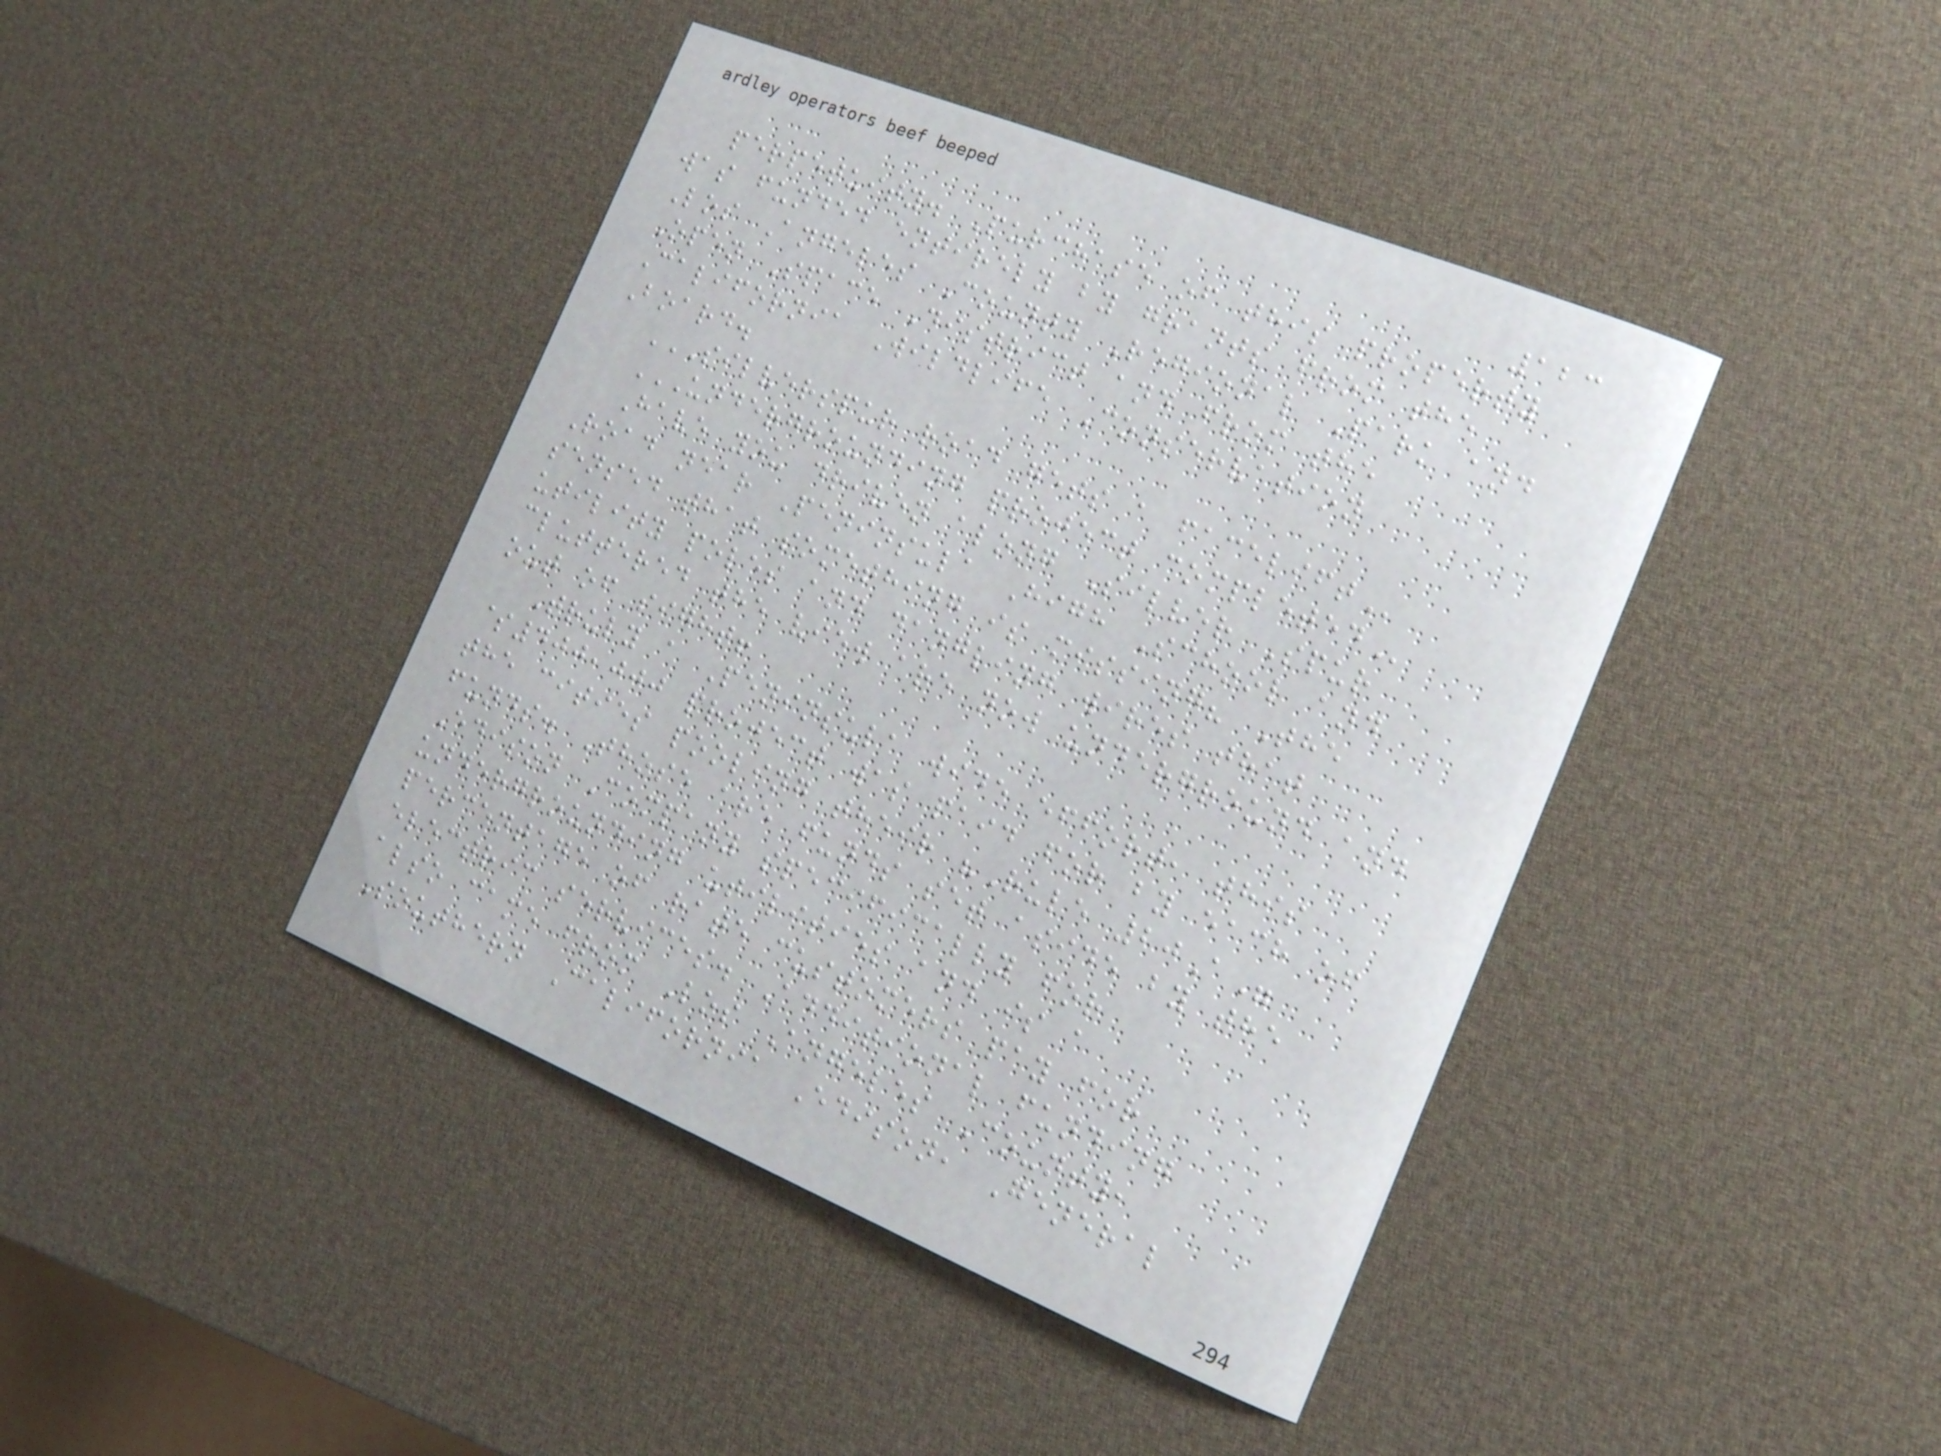123
perpetuity. Purchase of this property
was funded entirely by grants from the
Los Angeles County Regional Park and
Open Space District and from the
California Wildlife Conservation
Board.
SILVERSPUR ROAD GETS A FACELIFT
UNDERGROUNDING PROJECT COMPLETED
Have you driven along Silver Spur
Road near Peninsula High School and
sensed that something is missing? The
utility poles and dangling wires that
cluttered the view are now underground and
out of sight!
Truly a Peninsula wide effort, this
$400,000 project was paid for by each of
the cities pooling their "Rule 20A"
funds. Those are funds set aside by the
Edison Company specifically for
undergrounding utilities and is a
percentage of rate customers pay for
electric services. Additional funding
also came from Los Angeles County,
Southern California Edison, General
